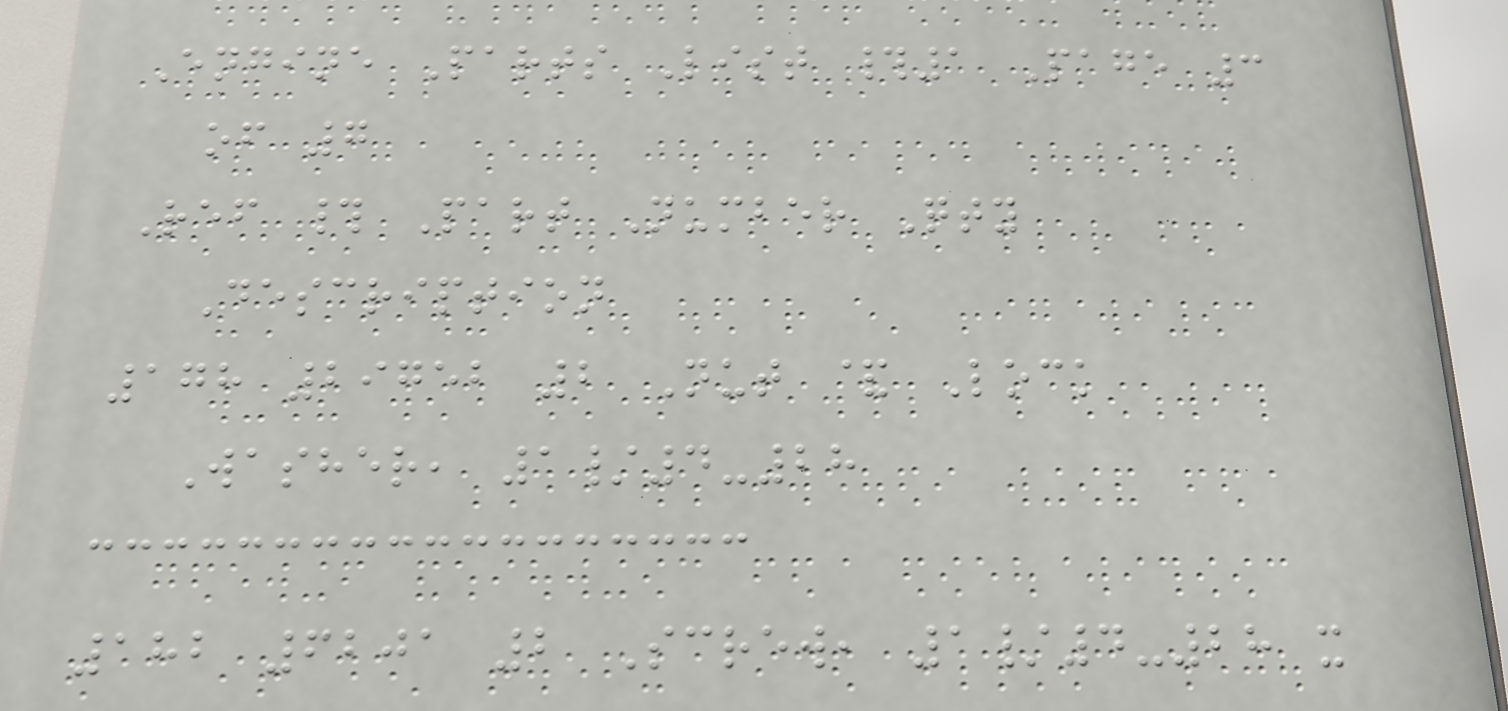Engine Parts List #1 Page 3
of 7
Ref # Part Number Qty
Description
178 29752 2 Nut & Lock
Washer, 1/4-28
182 6201 2 Screw, 1/4-28 x
